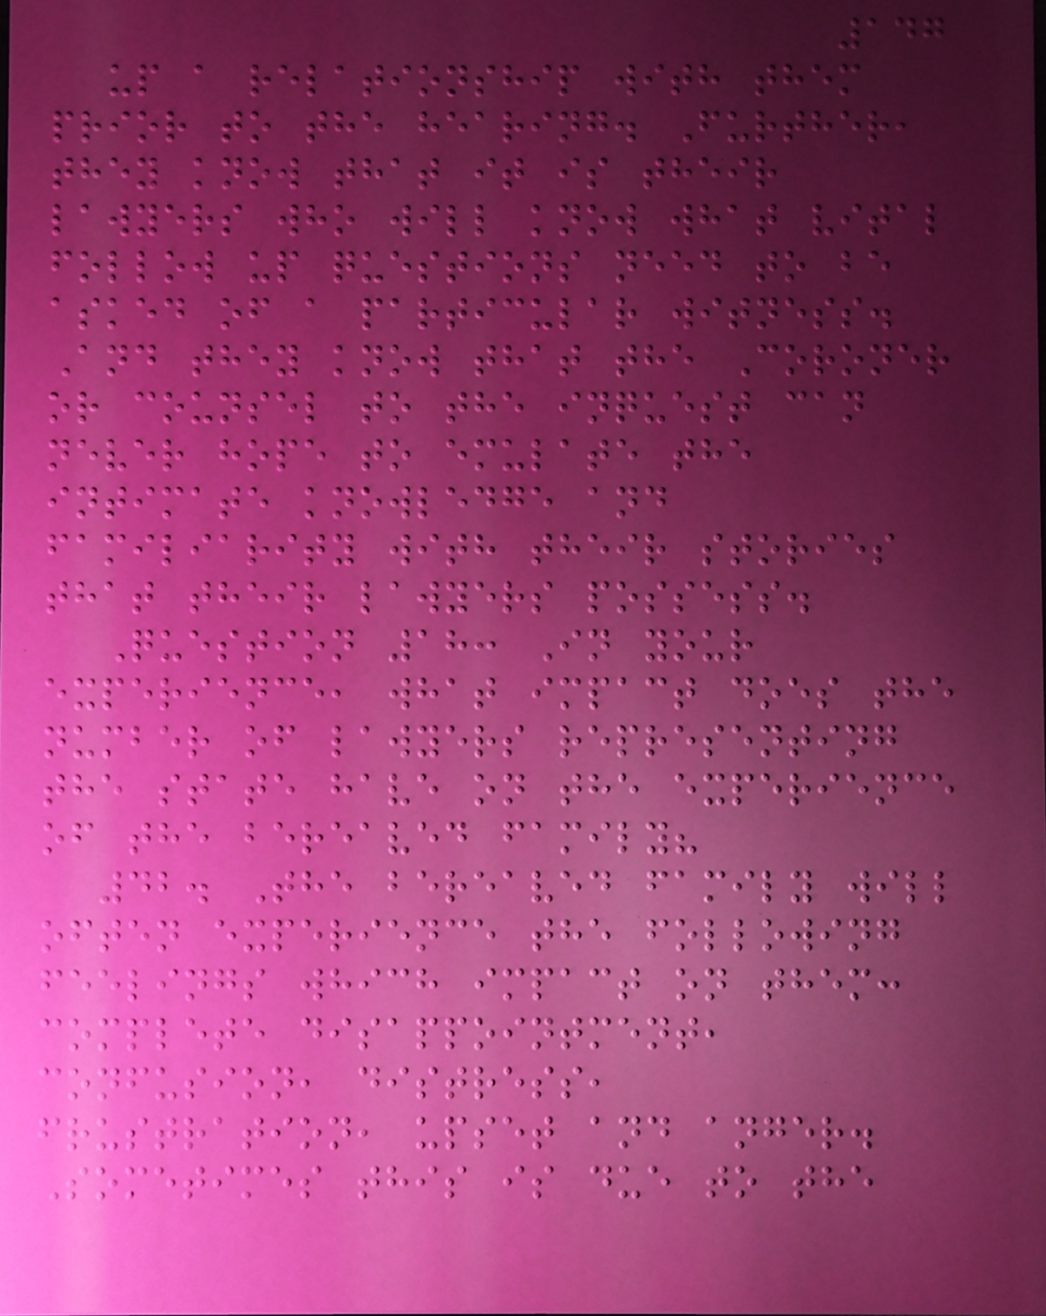147
up a relationship with them
prior to the hearing. Further,
they know that it is their
lawyers who will know what vital
follow up questions need to be
asked of a particular witness.
And they know that the Coroner
or counsel to the inquest can
never hope to emulate the
intimate knowledge and
familiarity with their stories
that their lawyers possess.
Question 18: In your
experience, what impact does the
number of lawyers representing
the state have on the experience
of the bereaved family?
42. The bereaved family will
often experience the following
feelings which impact on them:
complete disappointment,
confusion, distress,
frustration, upset and anger.
Sometimes this is due to the
